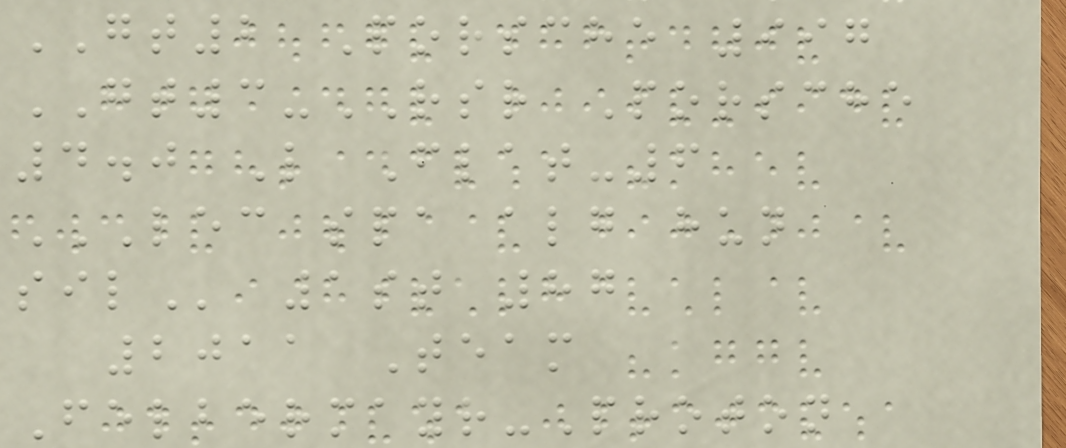GT2 Porsche 997
GT3-RSR Porsche
4.0 L Flat-6
LEC SPA ALG HUN
SIL 1st 87
2011 Team
Felbermayr-Proton
